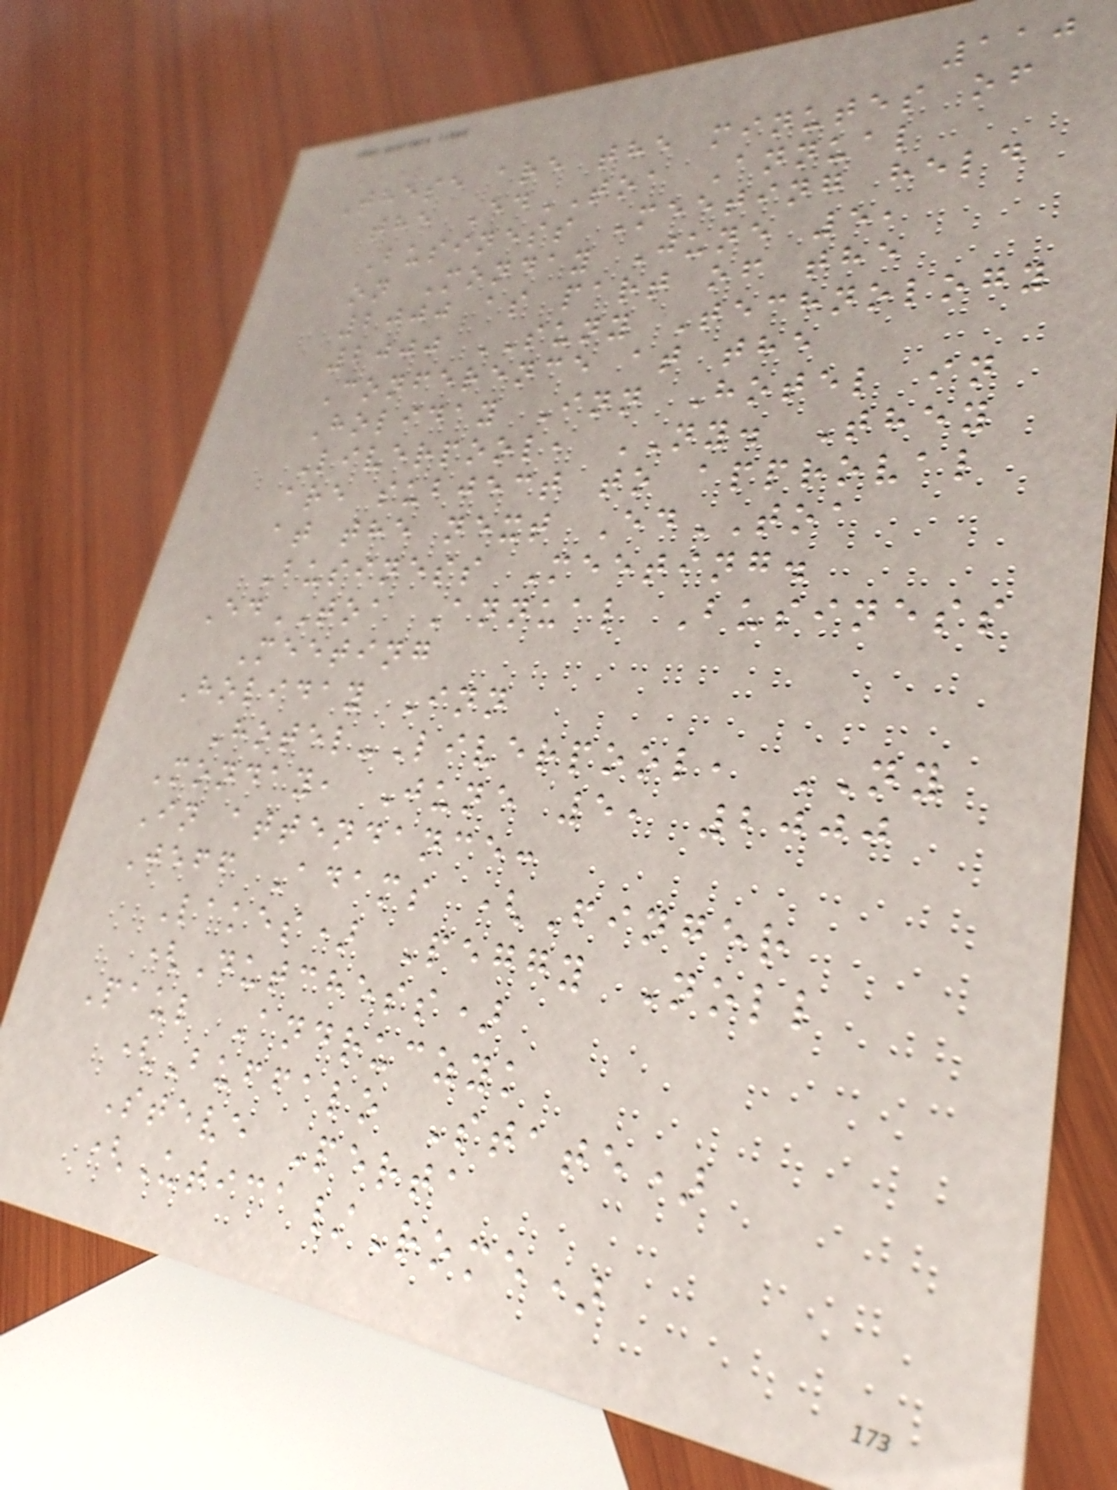110
These are the minutes of
the EdTOA Annual
Business Meeting held
on Monday June 5,
2000 as part of the
2000 SUNY Technology
Conference at the
Holiday Inn Hotel in
Liverpool, NY. They
are subject to approval
at the next EdTOA
Business Meeting.
EdTOA Annual Business
Meeting
Holiday Inn
Hotel-Liverpool, NY
Monday, June 5, 2000
In attendance:
Jeff Adams (Finger
Lakes) Peggy Noll
(Dutchess)
Paul Andruczyk
(Buffalo State)
Steve Perta
(Utica/Rome)
